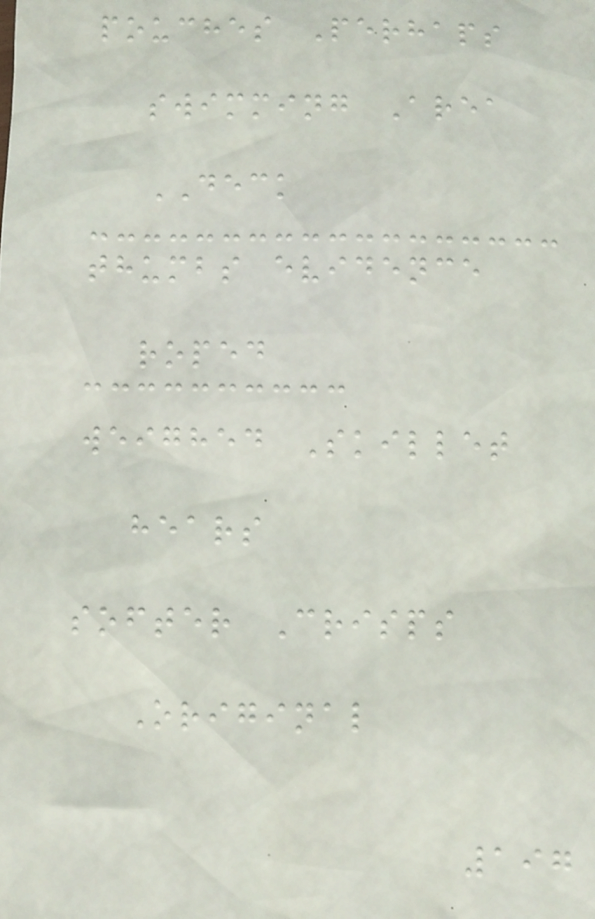pouches Perhaps
swimming Area
DECK
thumbs evidence
roped
weighed Skillet
hears
softer Crisps
Original
197
